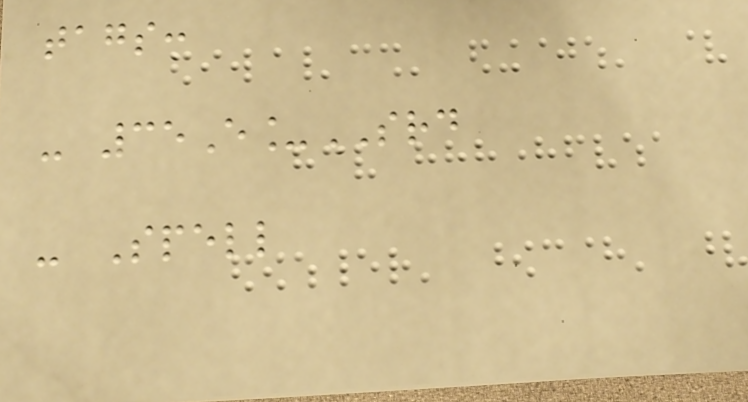tags:
- 35E_SRD
- Spell
